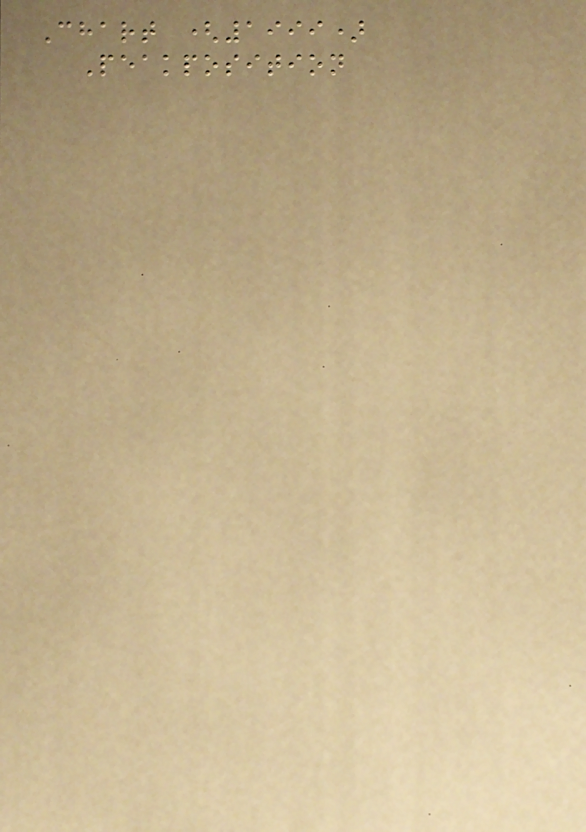Chart (1999)
Peakposition
